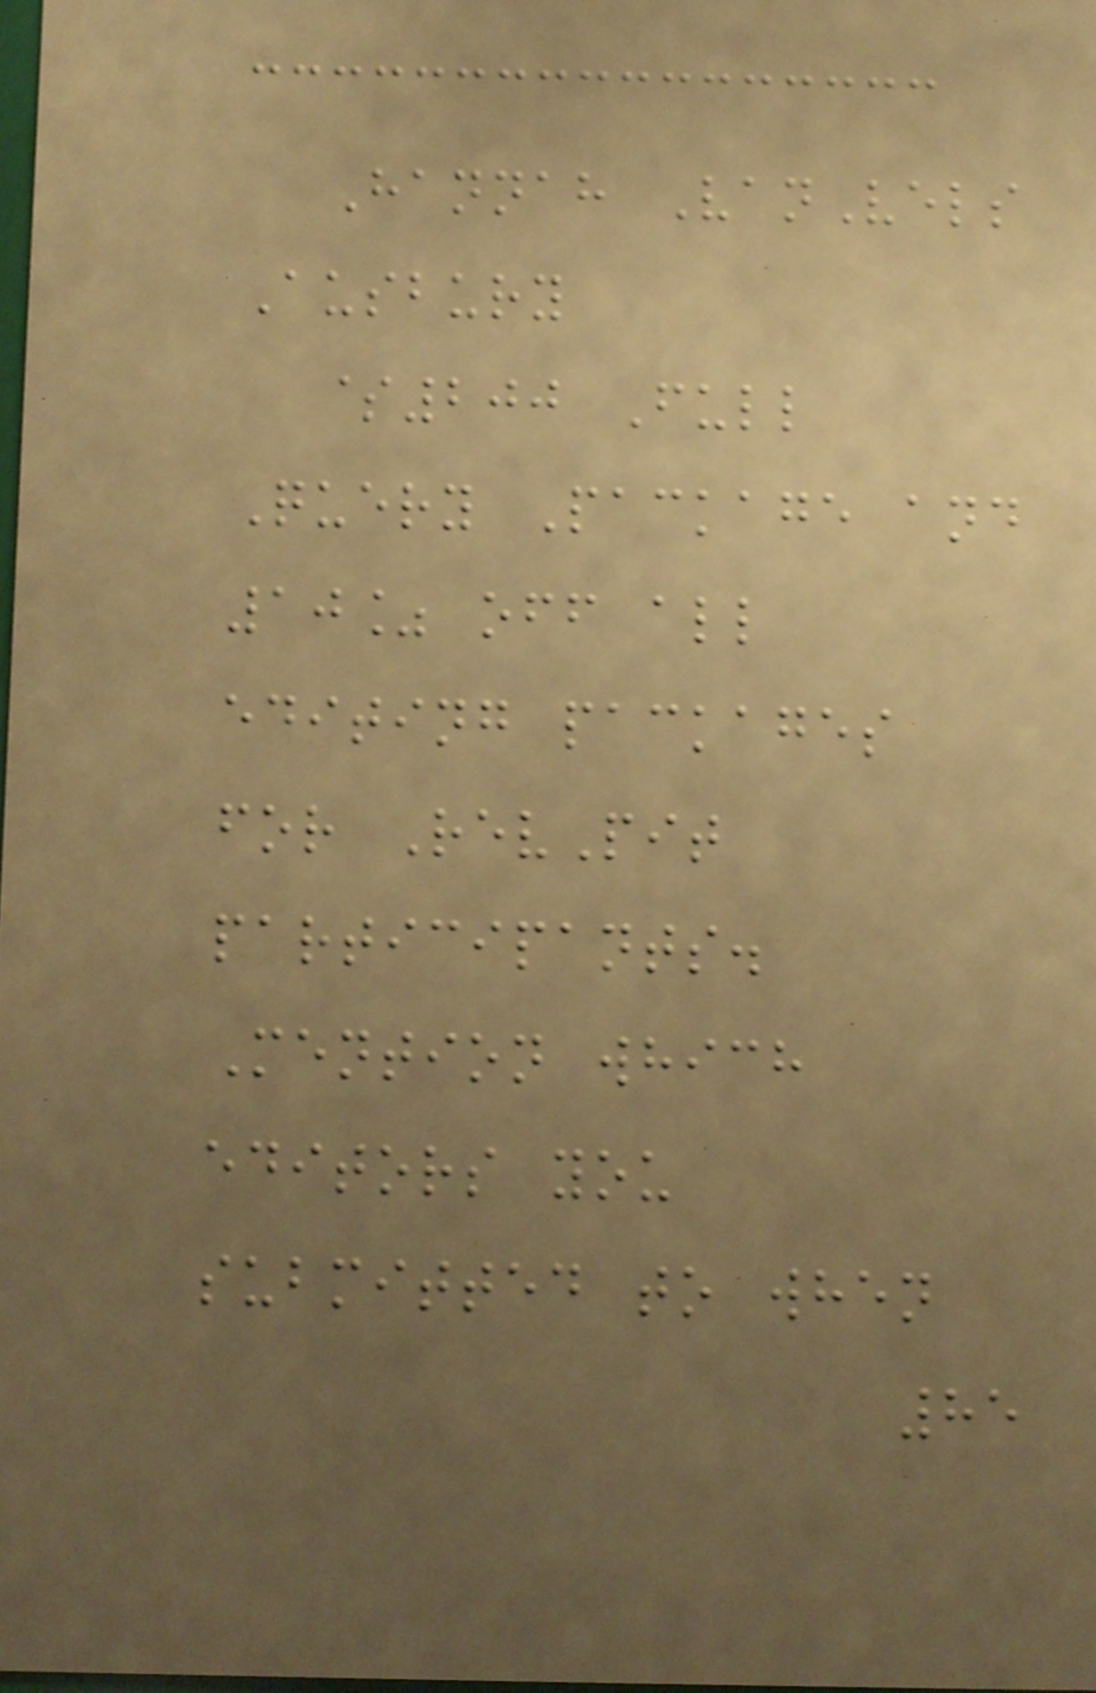Hannah VanVels
Ausbury
$200 Full
Query Package and
10% off all
editing packages
for RevPit
participants.
Mention which
editors you
submitted to when
85
